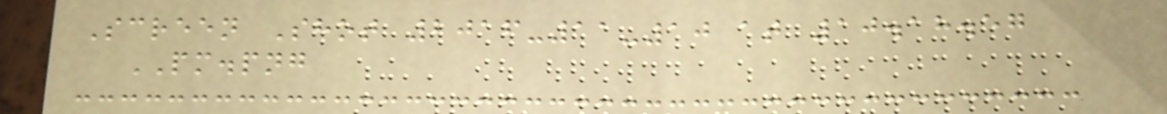Screen Shot 2016-11-10 at 10.18.57
PM.png
